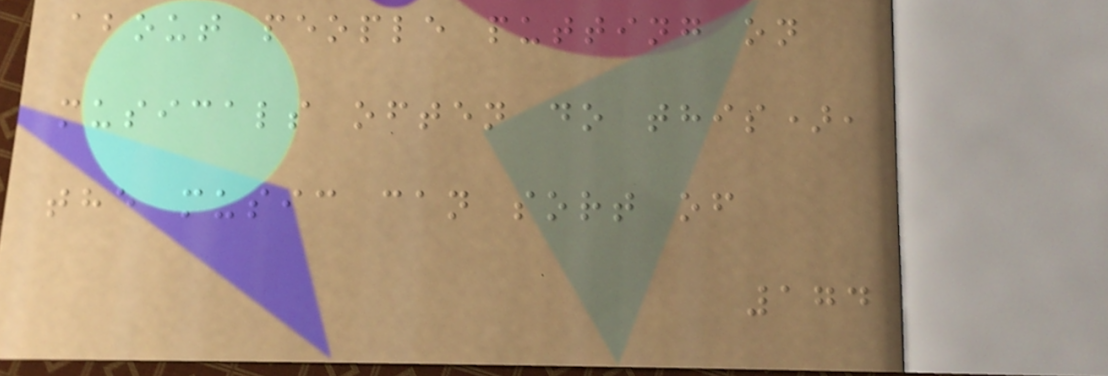about people putting on
musicals often do this),
the music can sort of
174
